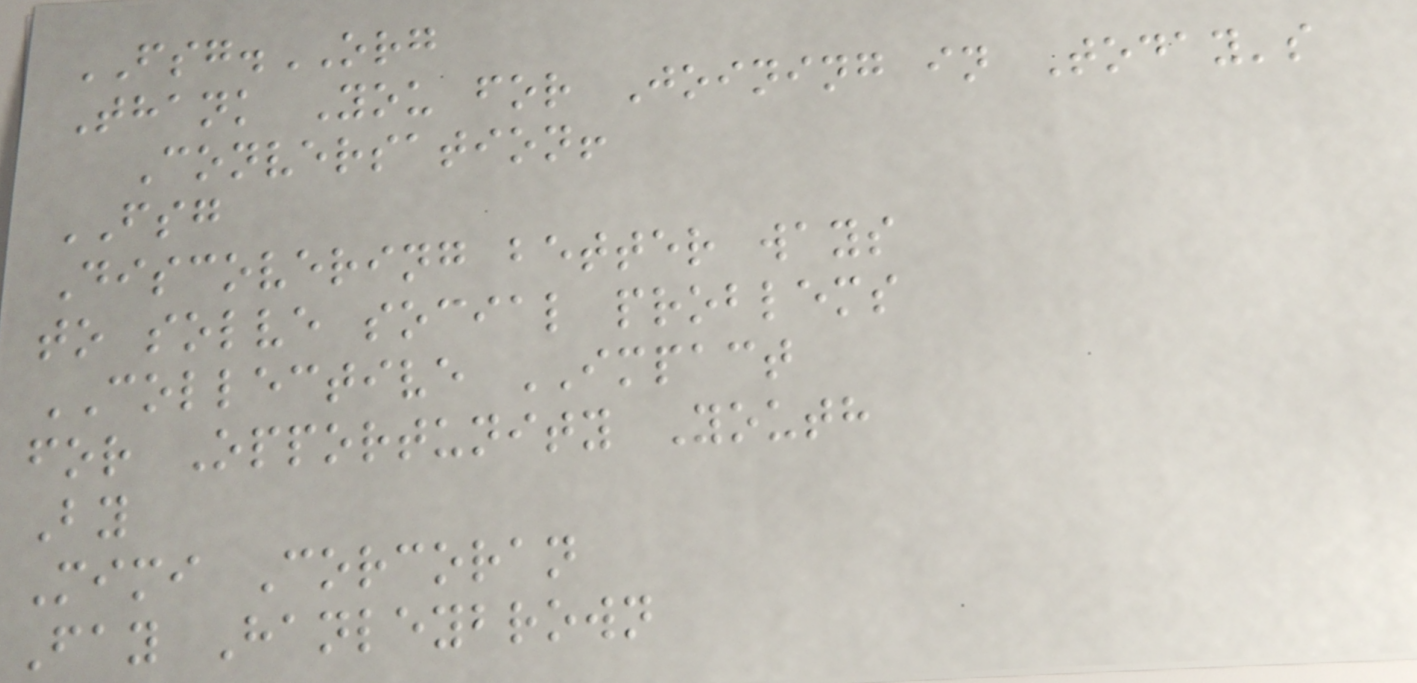FSG.ORG
Thank You for Joining in Today's
Conversation!
FSG
Discovering better ways
to solve social problems
COLLECTIVE IMPACT
for Opportunity Youth
By
Mimi Corcoran
Fay Hanleybrown
